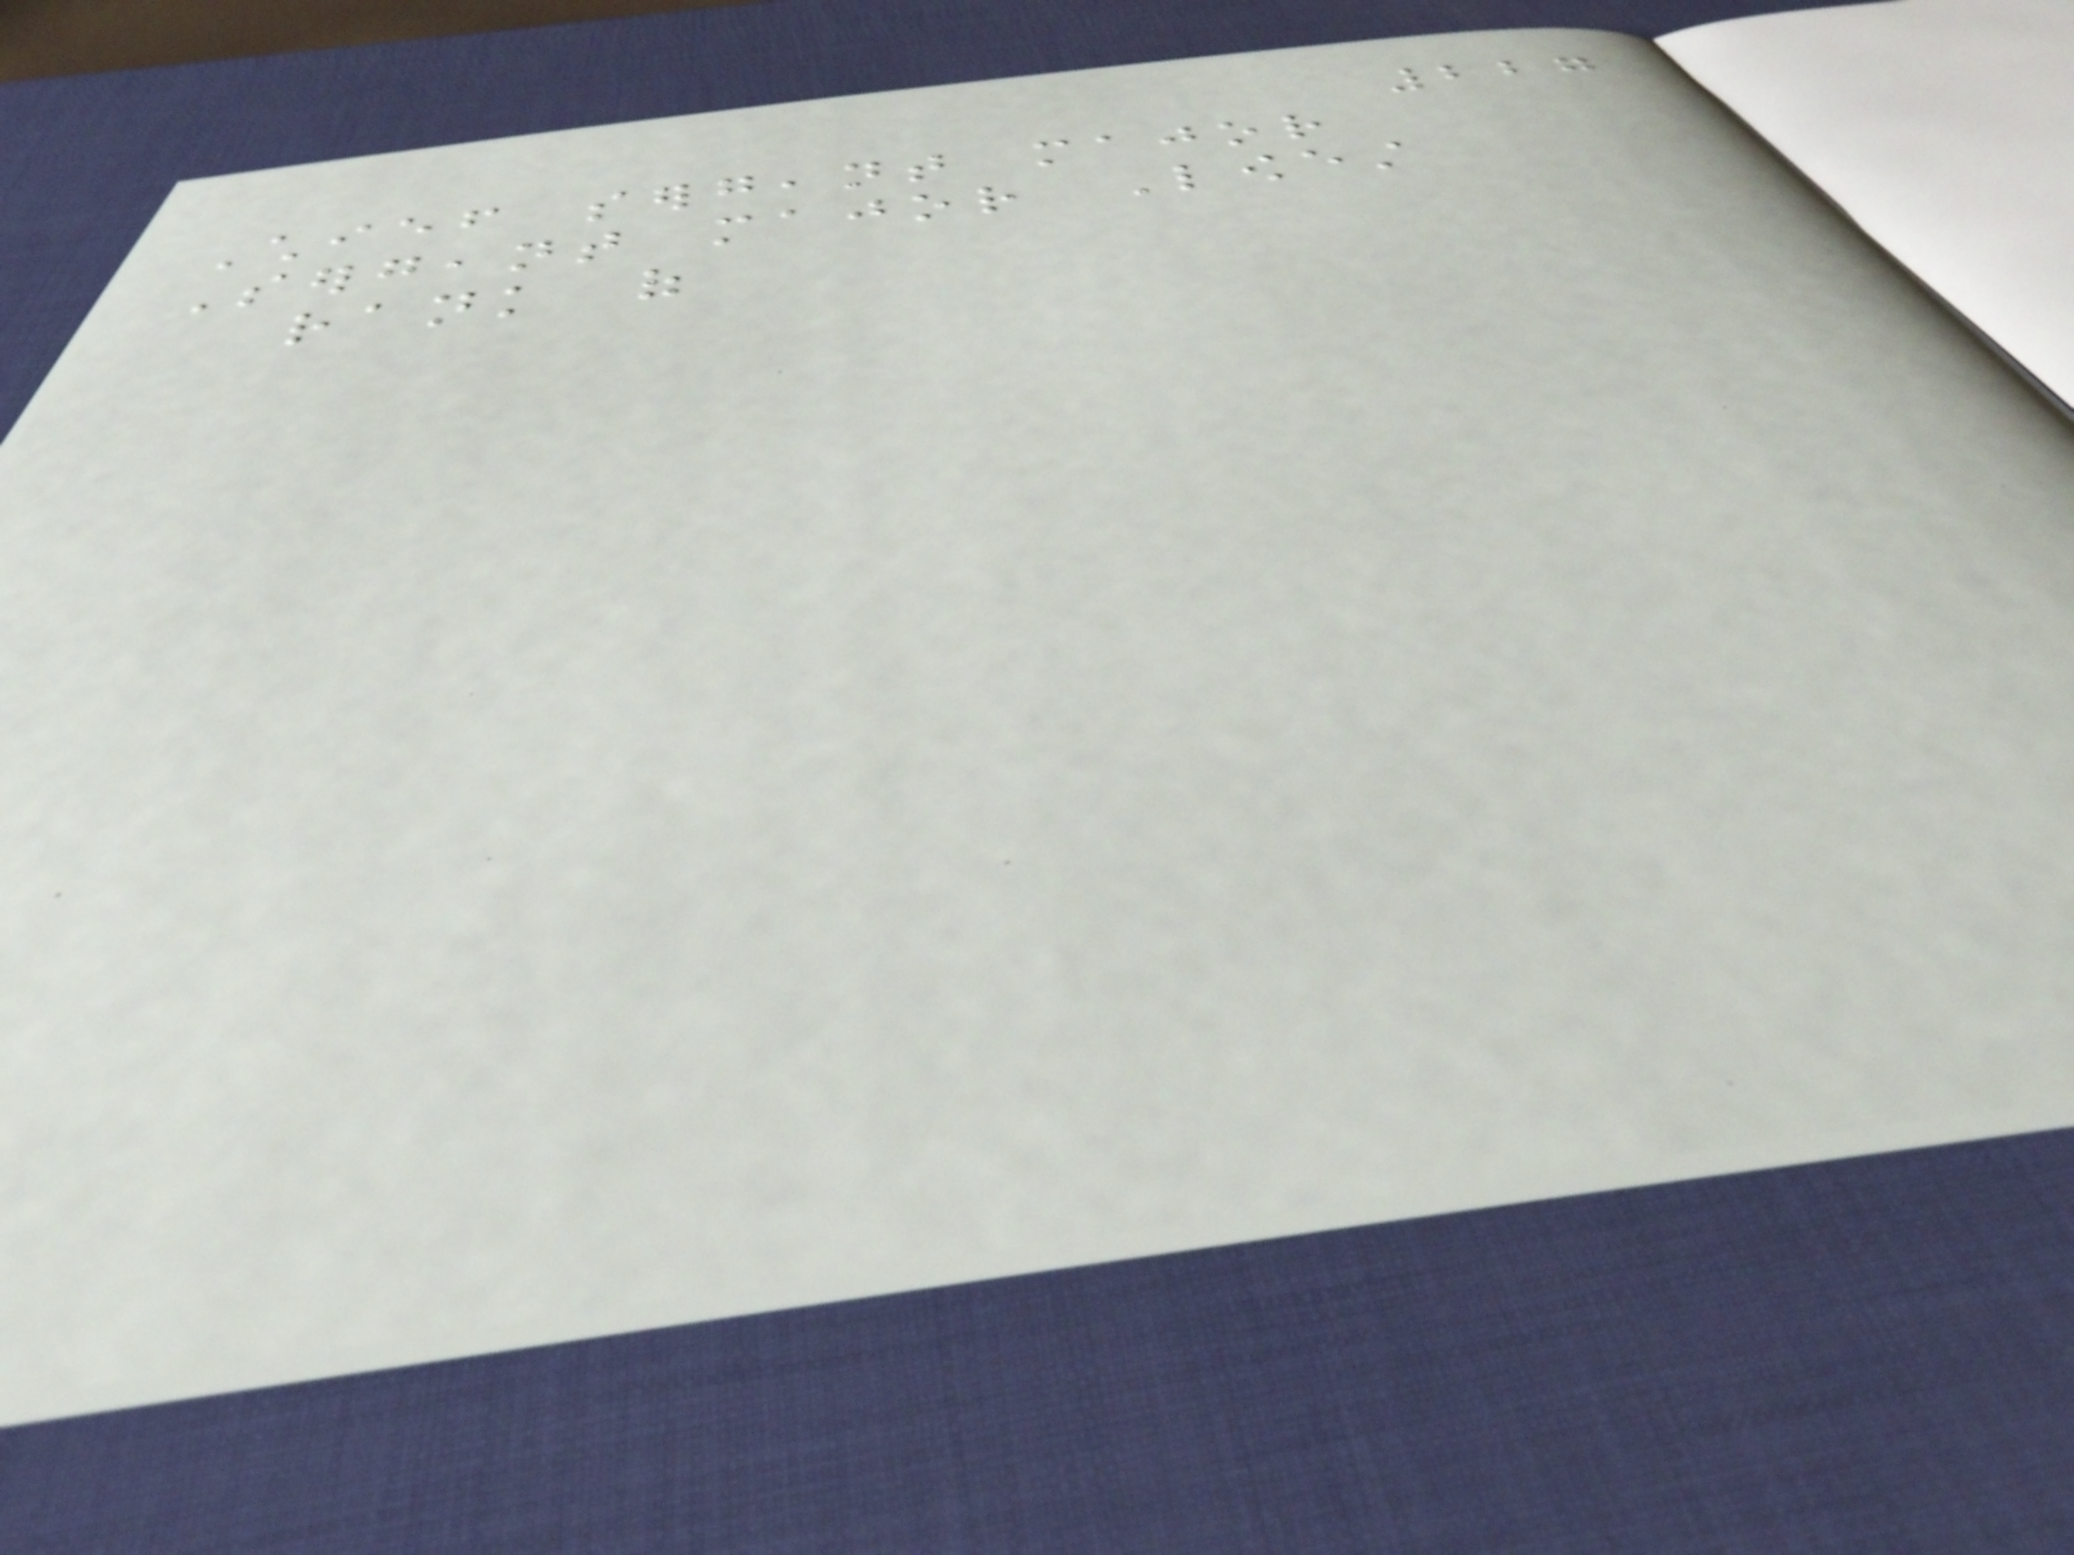227
Chief sergeant major
Sergeant major Lowest
rank of
